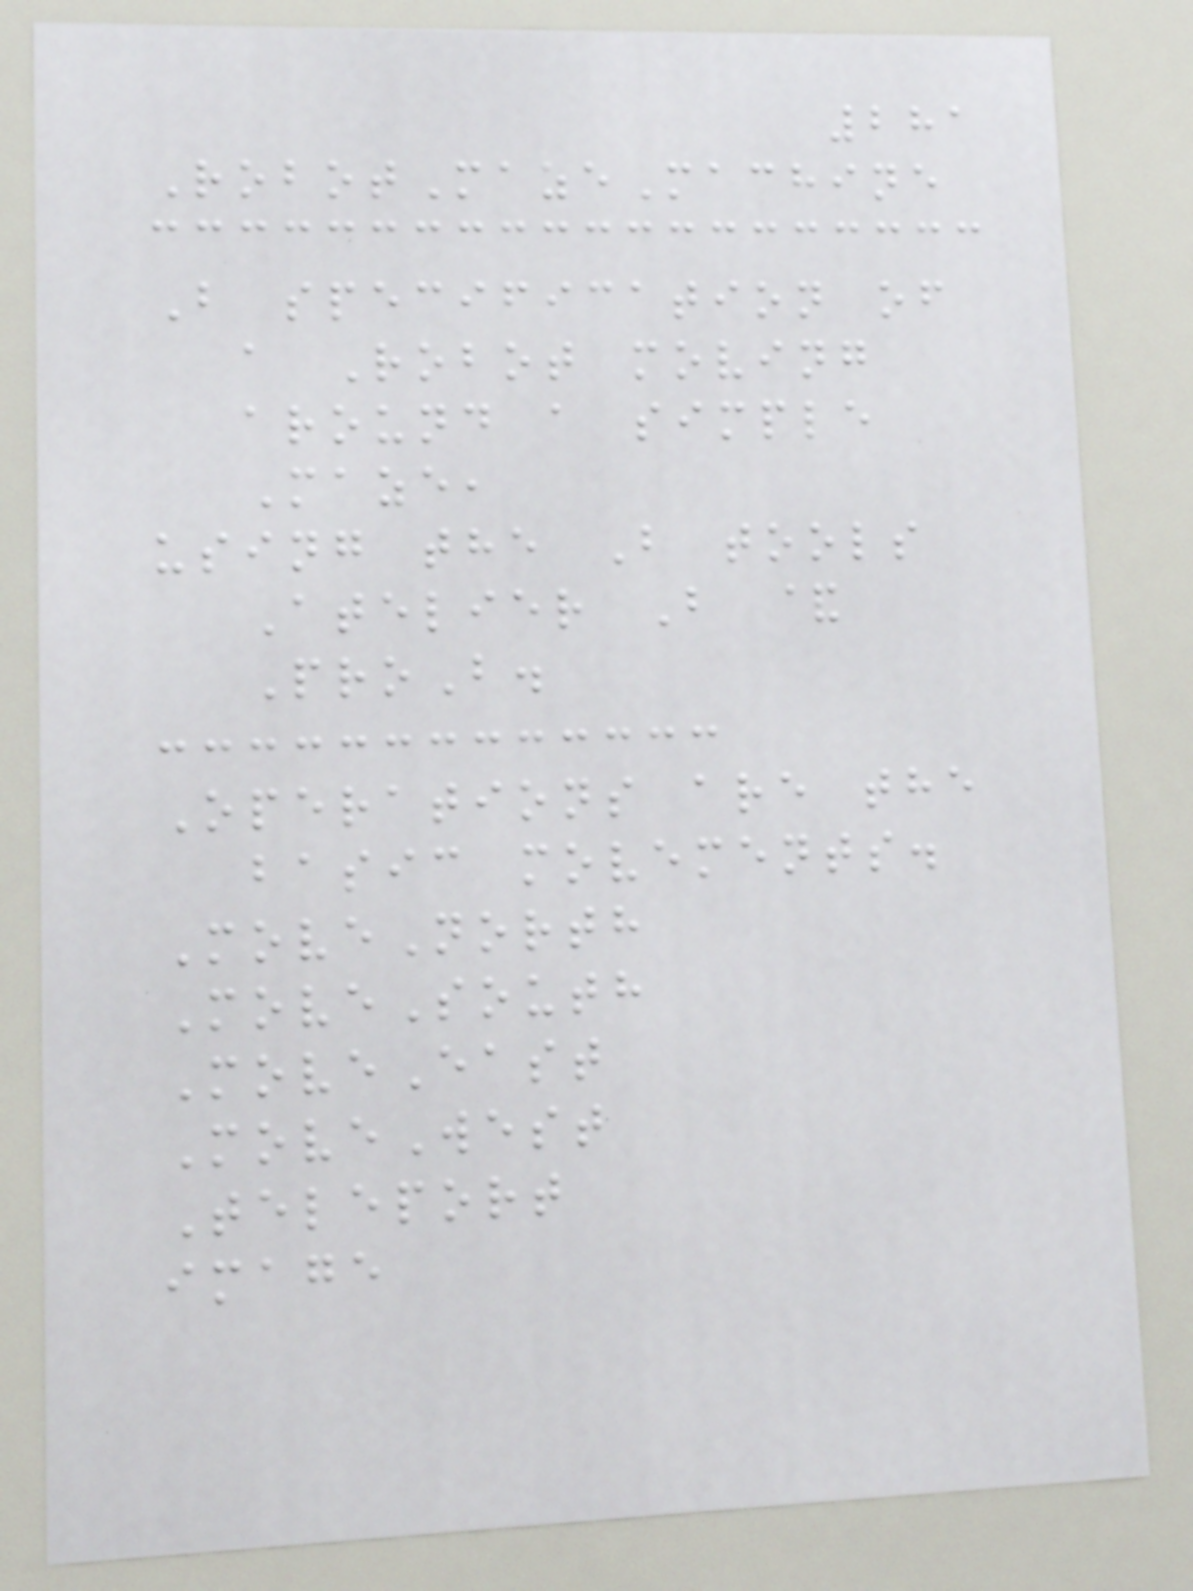281
RobotMazeMachine
B specification of
a Robot moving
around a simple
Maze,
using the B tools
Atelier B &
ProB.
Operations are the
basic movements.
MoveNorth
MoveSouth
MoveEast
MoveWest
Teleport
image
